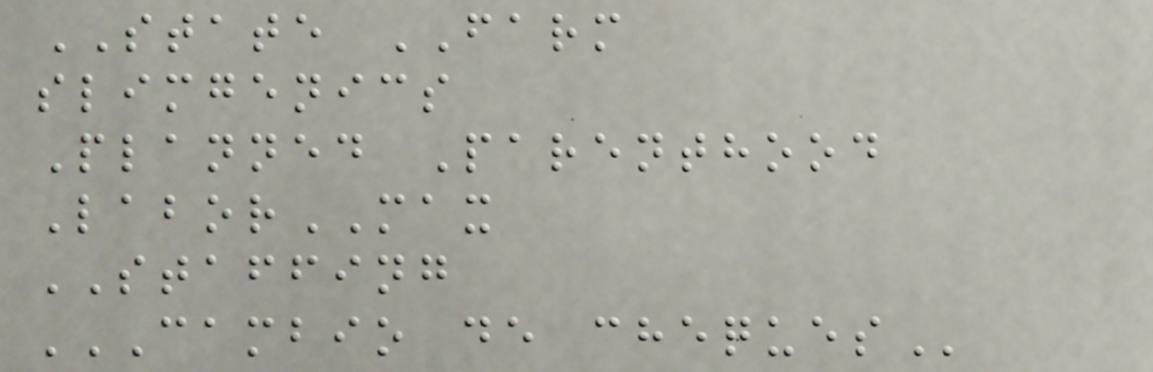STATE FARM
slimgenics
Planned Parenthood
LaborMAX
STAFFING
CAMBIO DE CHEQUES
